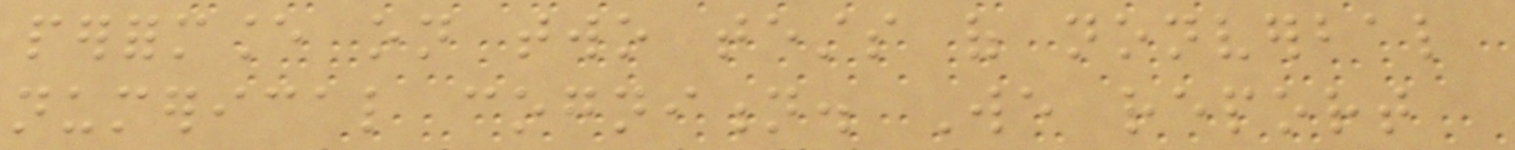performance on two tests of nonverbal
numerical cognition. We report
